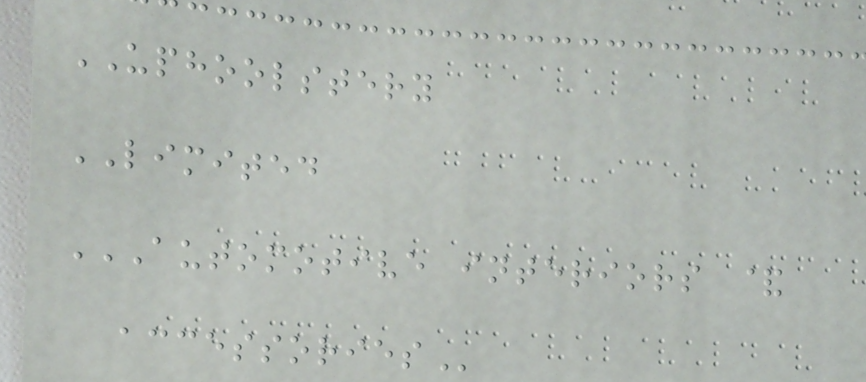UPHOOLSTERY
LIMITED
AUTOMOTIVE INTERIORS &
ACCESSORIES
